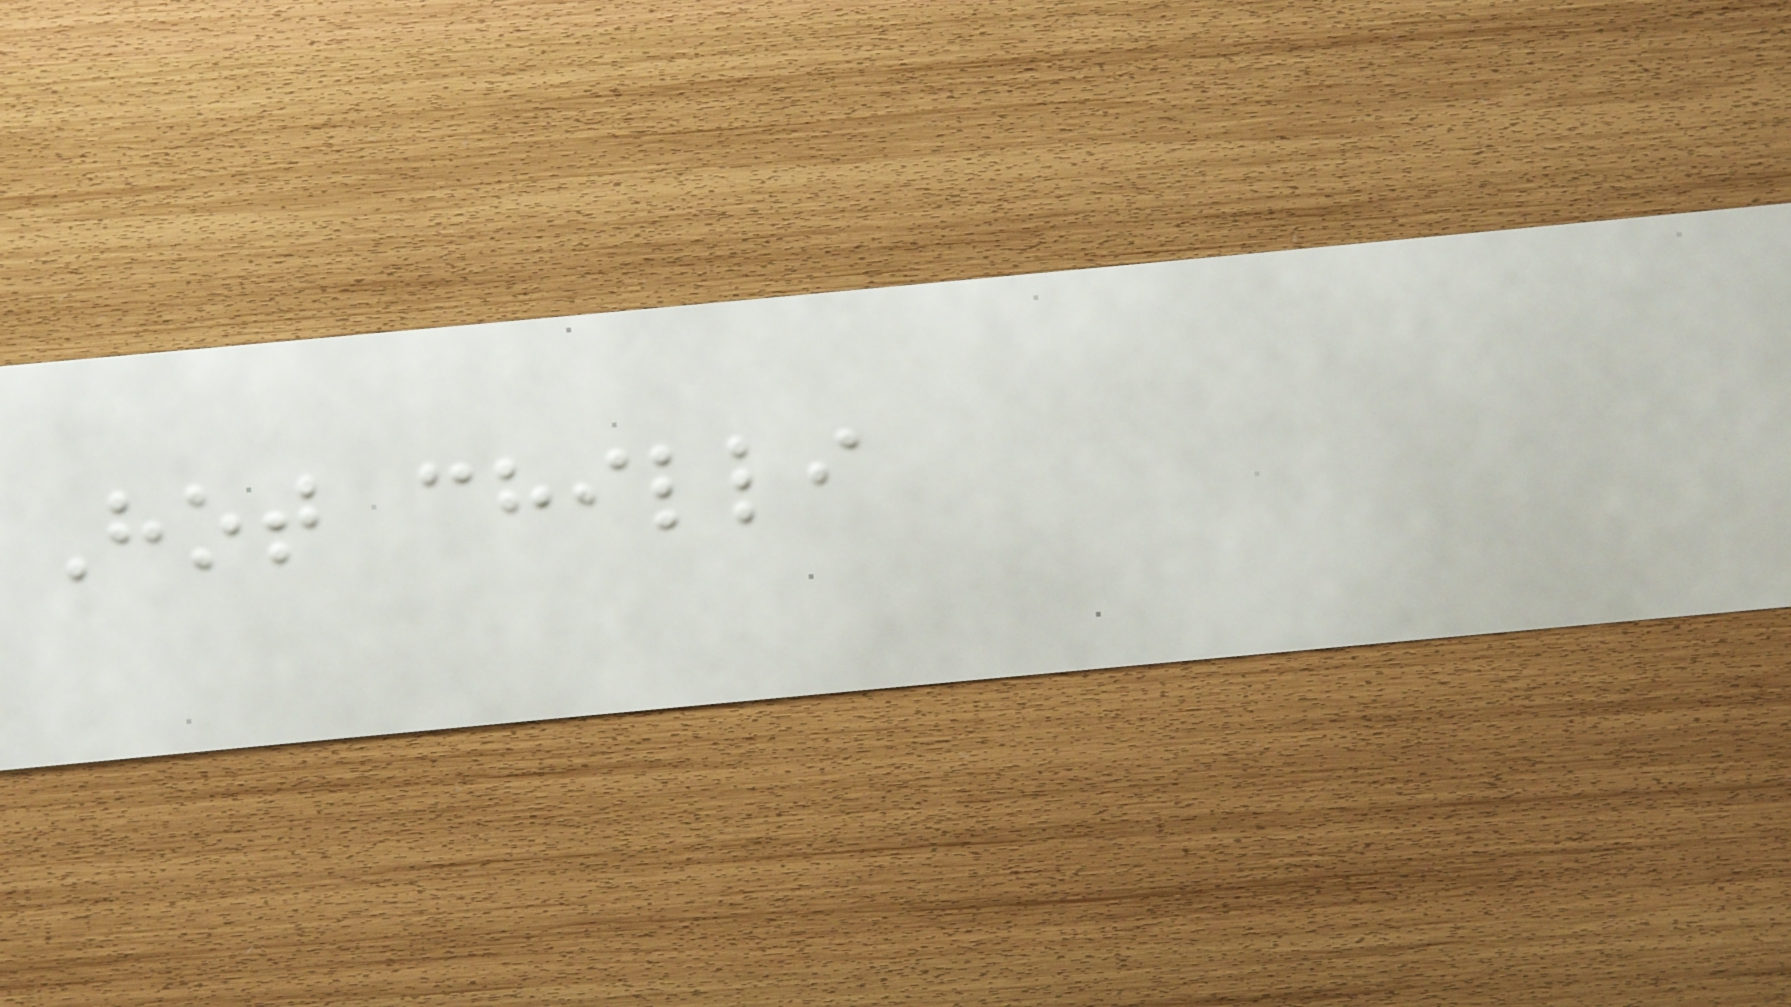Hot chilli
